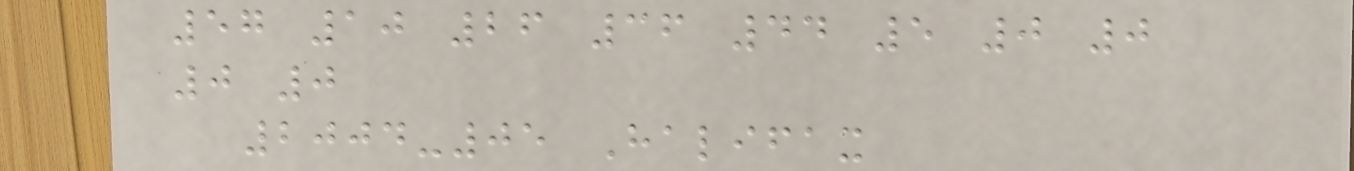57 10 26 36 44 5 0 0
0 0
2004-05 Halifax
